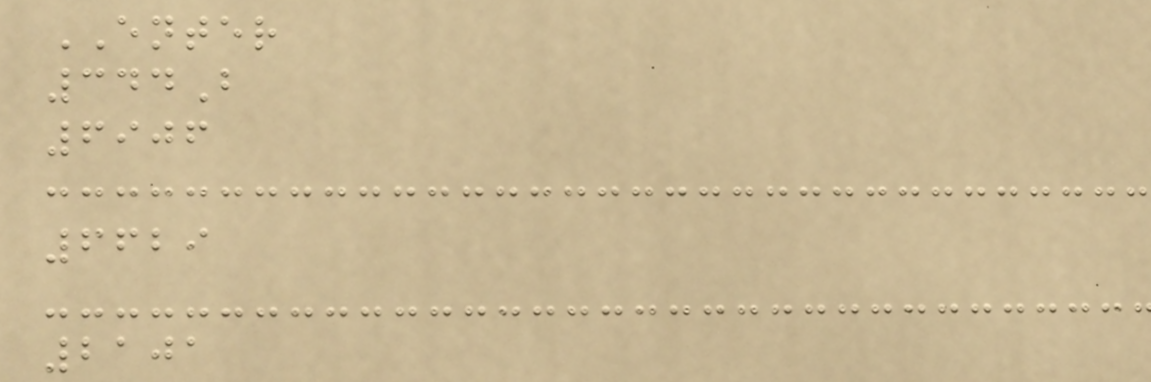ENTER
344B
6906
6629
2101
